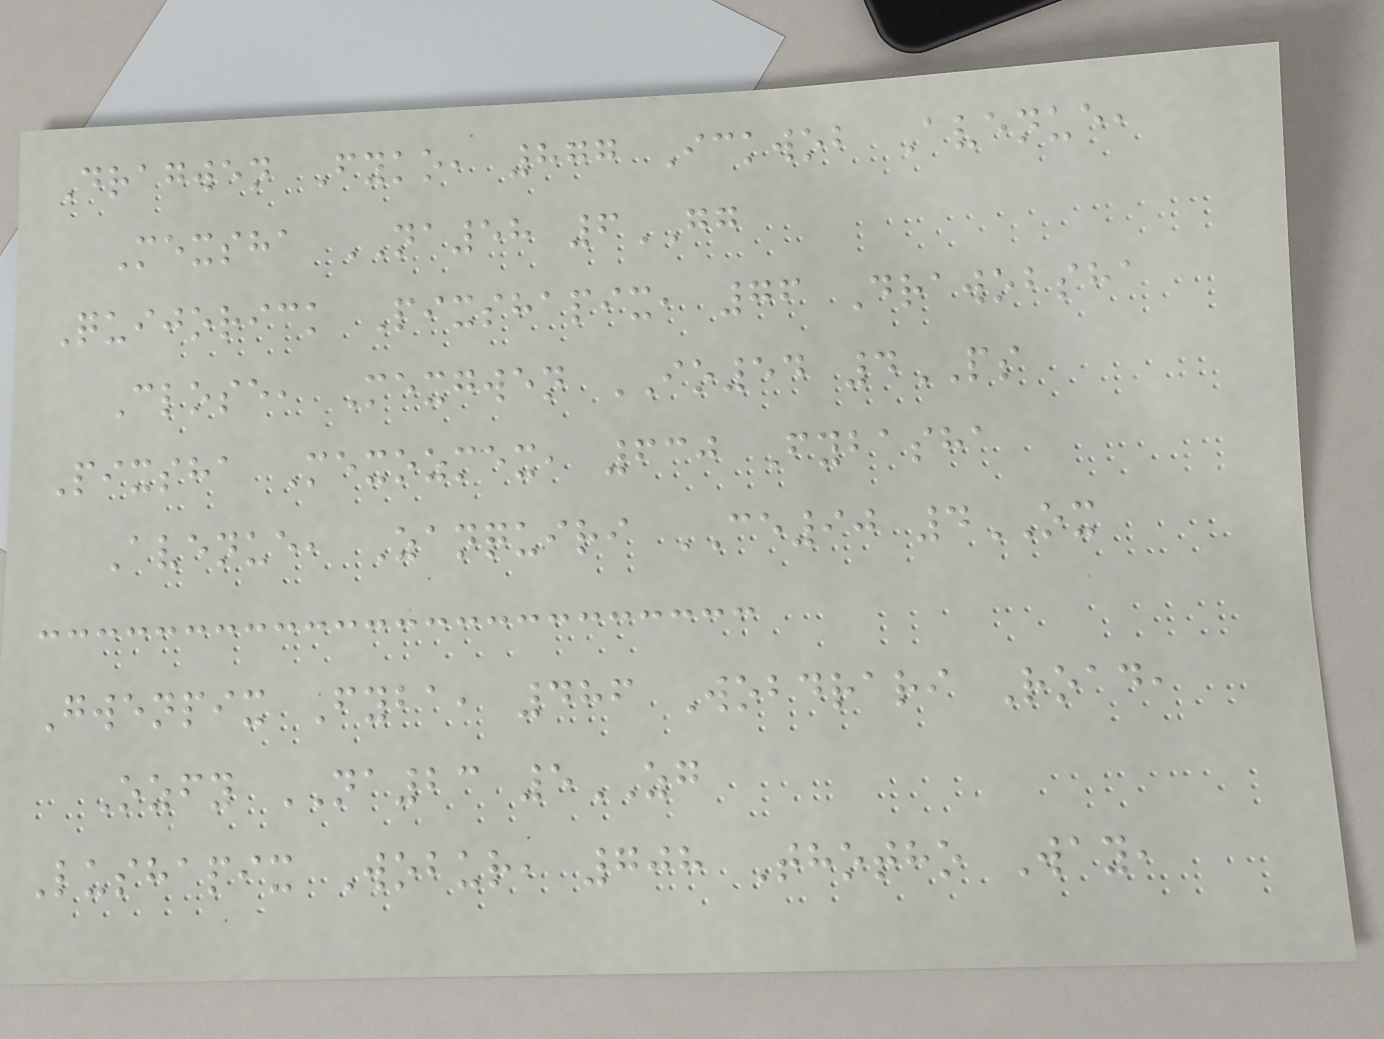Dragwen Fyko, 877 Ickwob Avenue,
Mexsha NA58 6GG
Quijorick Pixshapix, 76 Drawobsha
Close, Mexgwen IO54 4PS
Pixsha Mexozmex, 630 Fybasha
Avenue, Zanquiri CE90 4OX
Gwenpix Fyba, 486 Wobdrari Road,
Ozfy NA23 5ZG
Lushapix Wobur, 708 Thotho Way,
